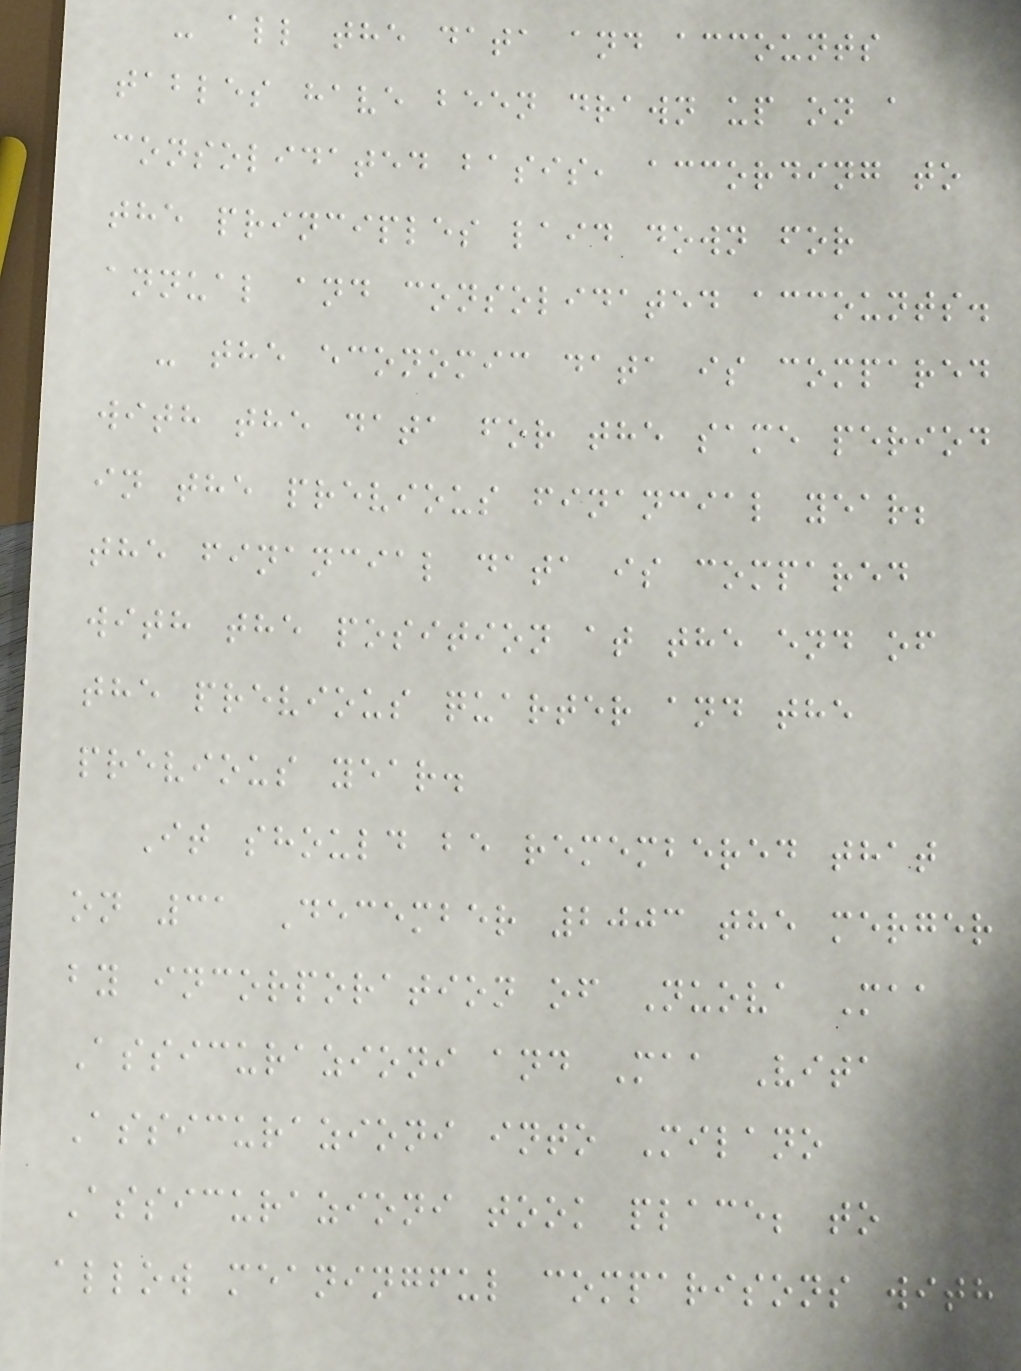- all the data and accounts
tables have been drawn up on a
consolidated basis, according to
the principles laid down for
annual and consolidated accounts.
- the economic data is compared
with the data for the same period
in the previous financial year;
the financial data is compared
with the position at the end of
the previous quarter and the
previous year.
It should be remembered that
on 31 December 2003 the merger
by incorporation of Nuova Maa
Assicurazioni and Maa Vita
Assicurazioni into Milano
Assicurazioni took place; to
allow meaningful comparisons with
